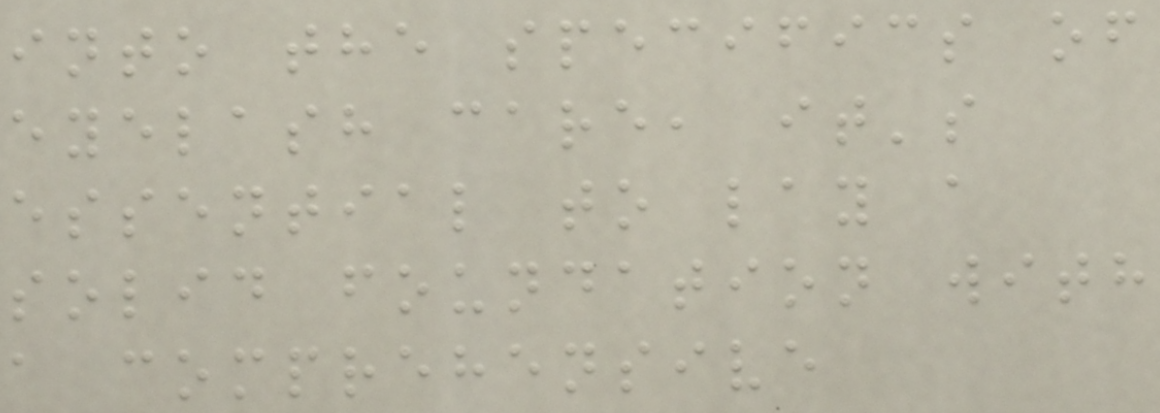into the specifics of
eyelash care, it's
essential to lay a
solid foundation with
a comprehensive
